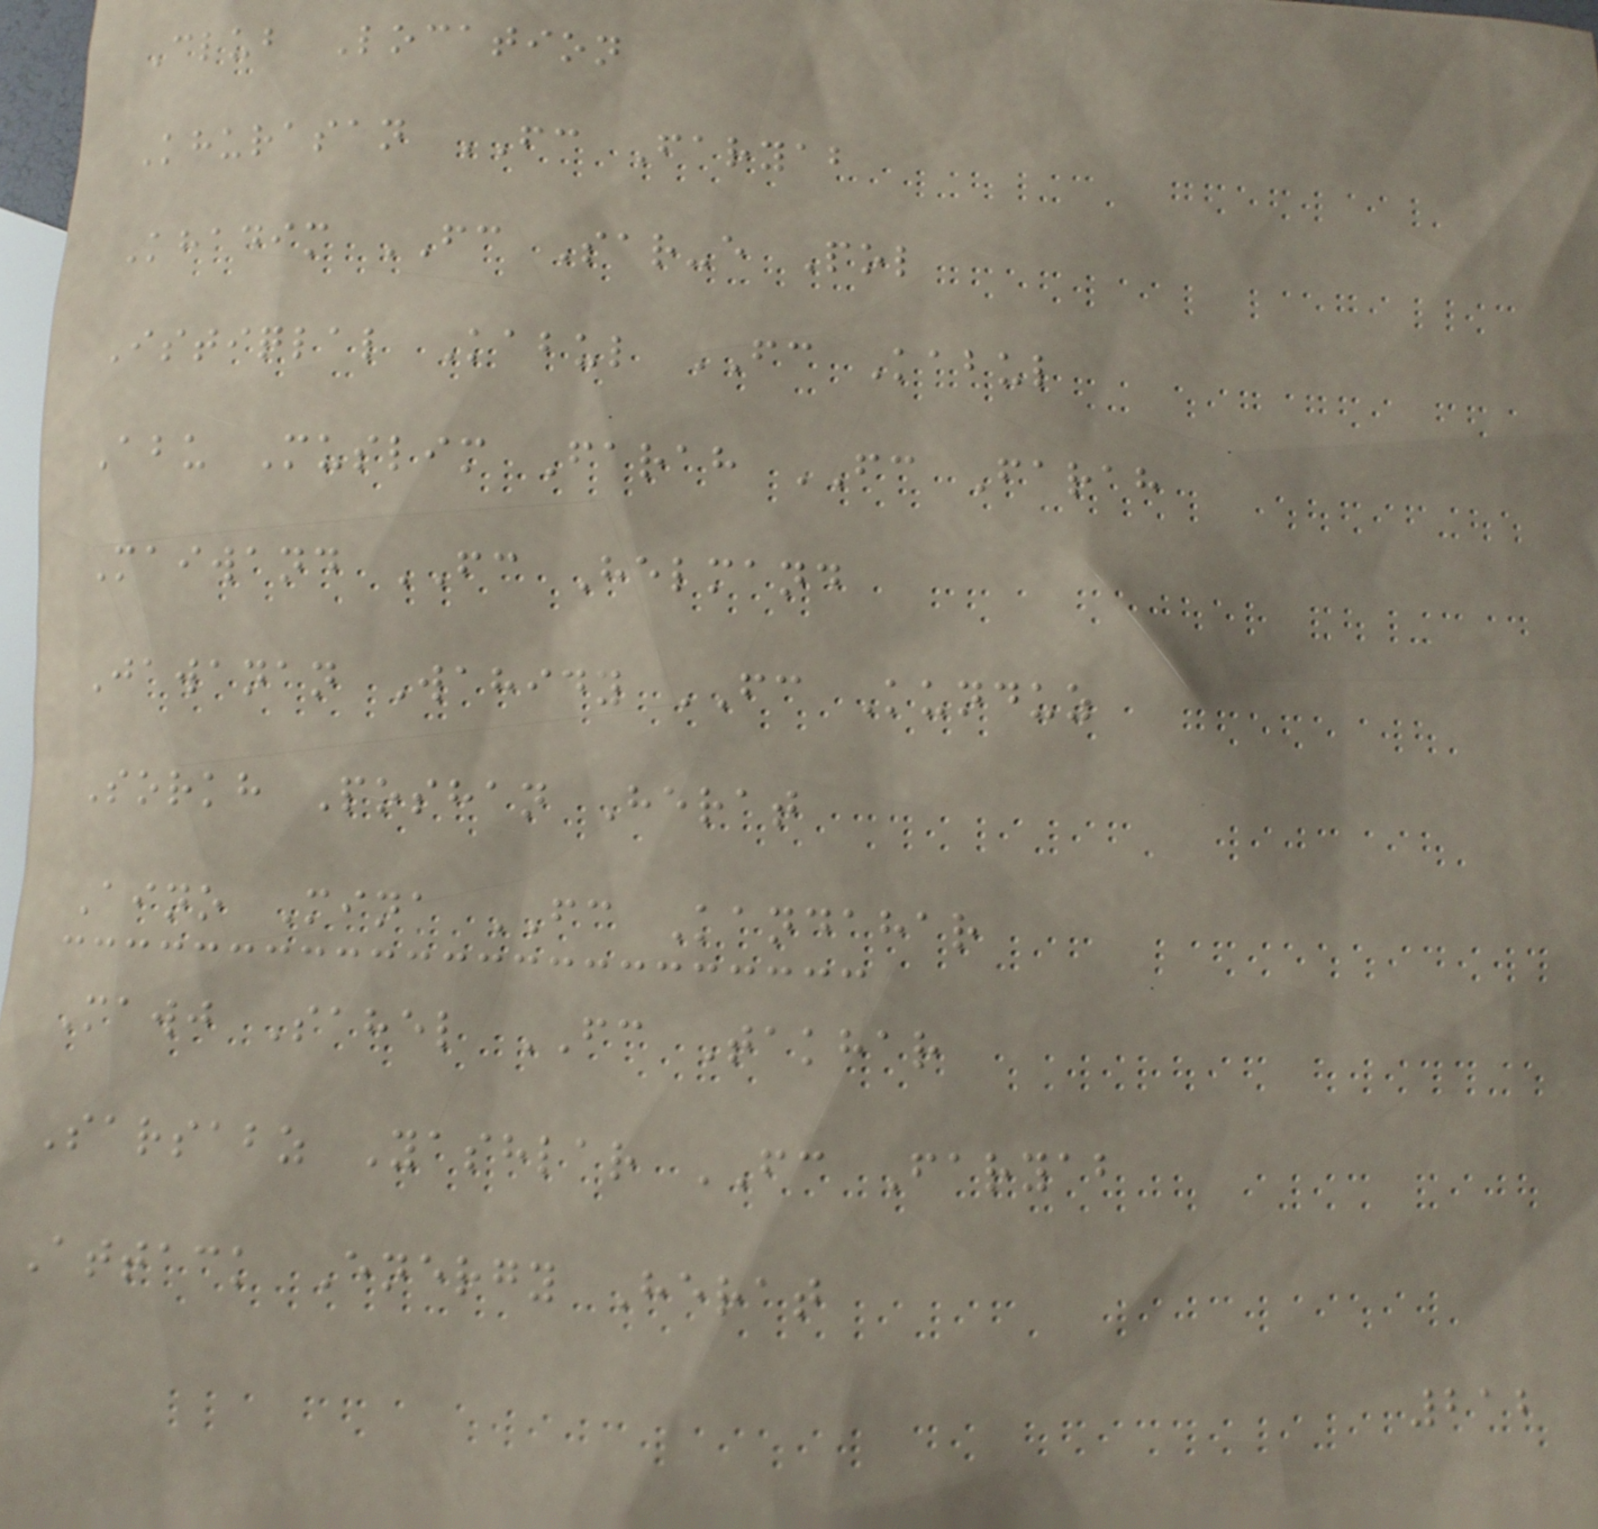Club Location
Khurasan FC Faryab
Khadim FC Sar-e Pol
Istiqlal Kabul FC Kabul
Abu Muslim Farah FC Farah
Maiwand FC Helmand
Jawanan Wahidy FC Kunduz
Sorkh Poshan Herat
Aino Mina FC Kandahar
Mawj Sahel FC Takhar
Sarsabz Yashlar FC Faryab
Attack Energy Herat
212
